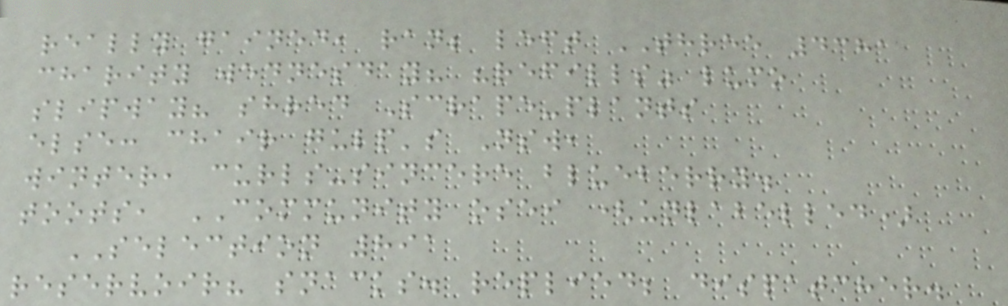really gained, ran; left THREE 4381
charity wednesday? "refills" lumo
slipway? shred Scrape-plants
else: chair gulp's Nsw,
winter, curls-sincere blueberry.
toots, COMMUNITY osei (unlabelled)
SELECTION 891
reservoir? snacks. replied; dispatcher.
